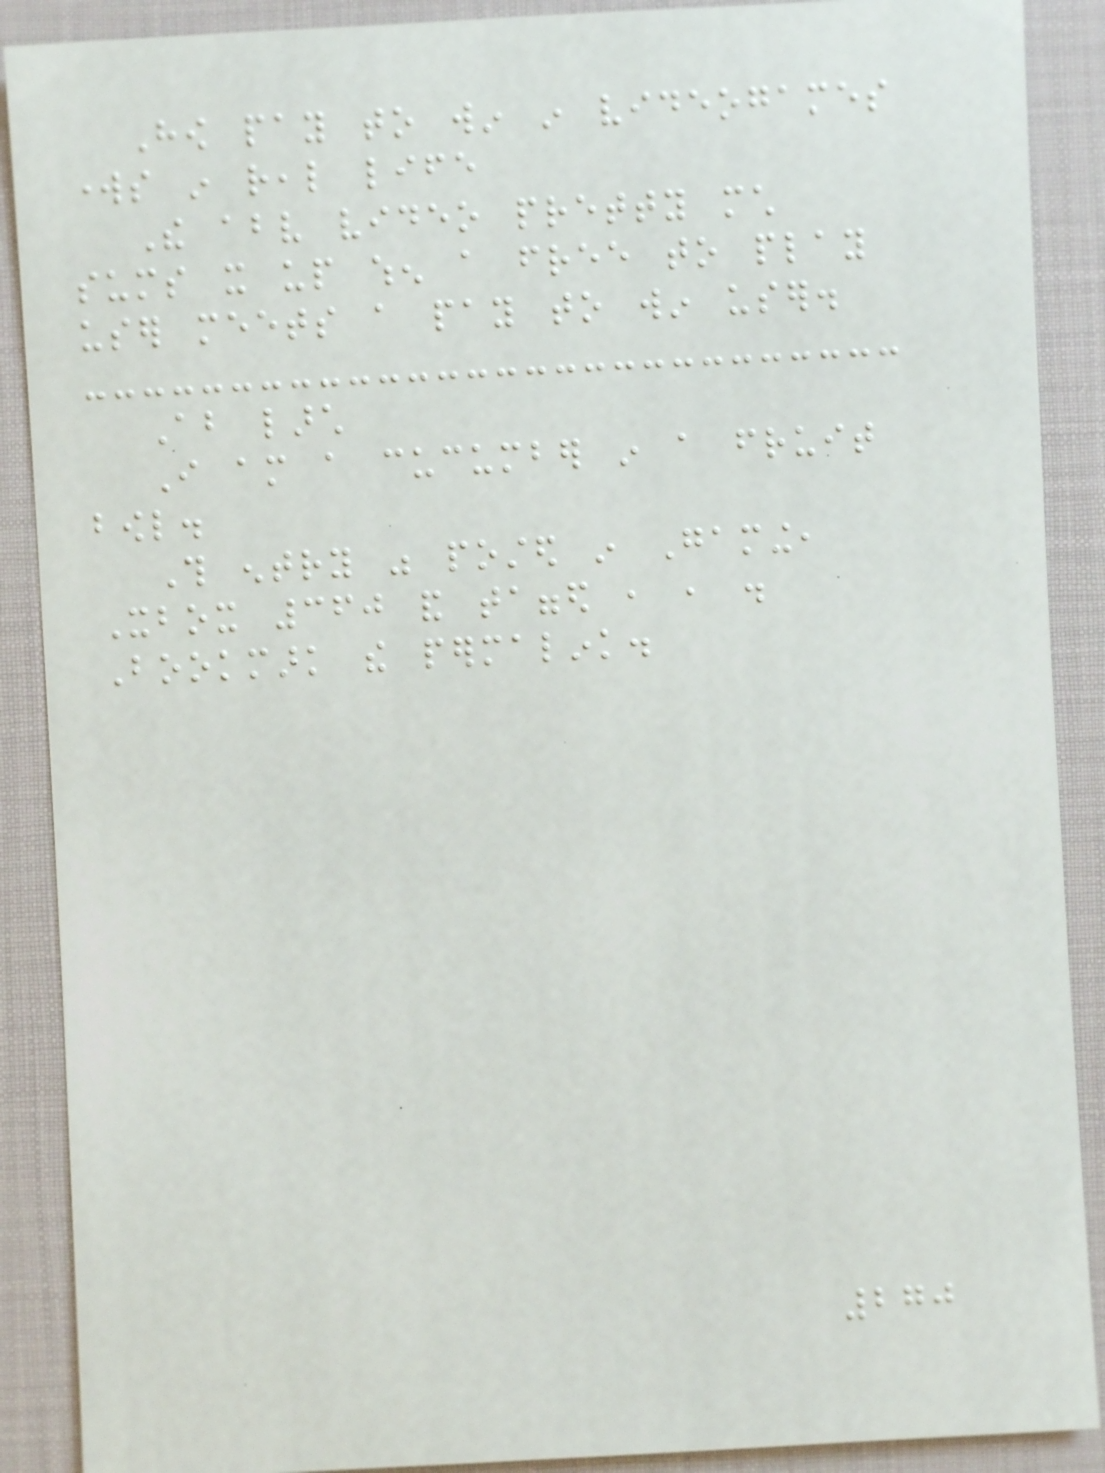How pay to win in videogames
works in real life
The above video pretty much
sums it up when a free to play
user meets a pay to win user.
About larch
I am a cucumber in a fruit
bowl.
This entry was posted in Gaming,
Xbox 360 and tagged , , .
Bookmark the permalink.
270
